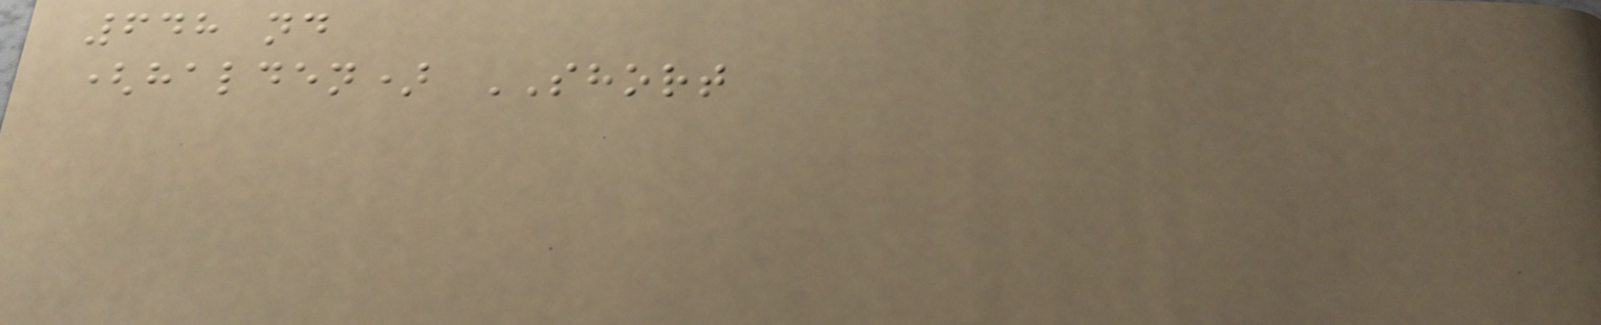648 nd
(halden) SHORT
